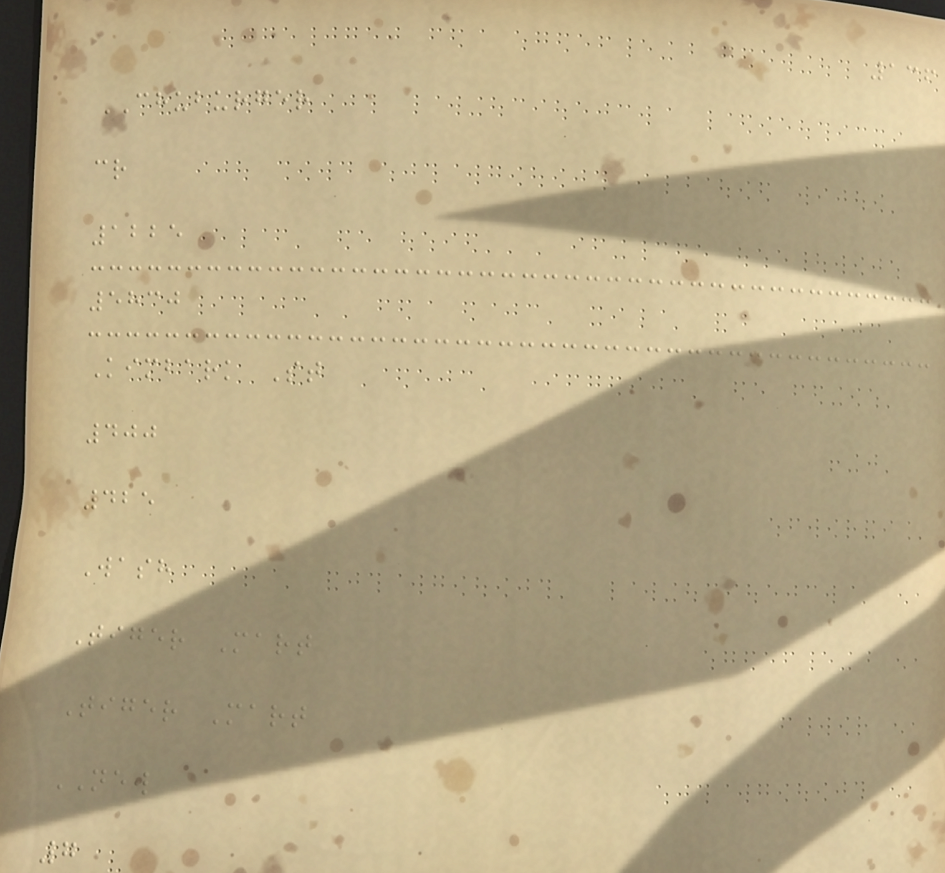136
CHUBURGER
cr
1225
5830
Kimbark St
400
425
Wash
Tiger Mart
Tiger Mart
NEW
7
